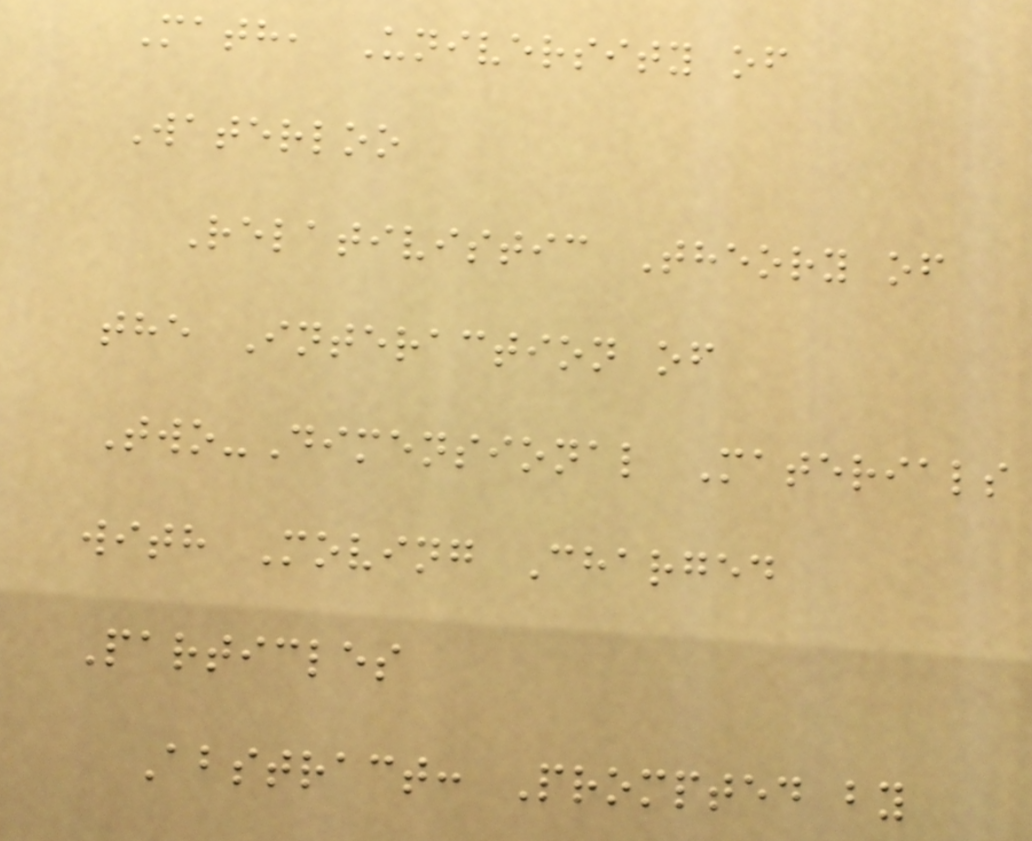Math, University of
Waterloo
Relativistic Theory of
the Interaction of
Two-Dimensional Materials
with Moving Charged
Particles
Abstract: Prompted by
